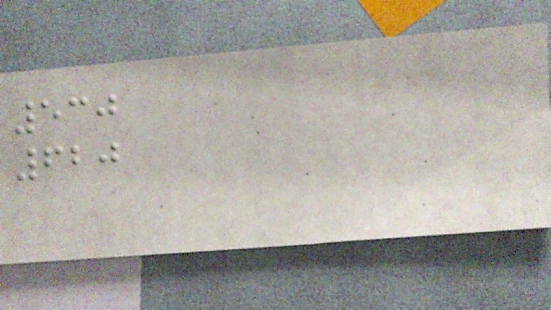530
620
